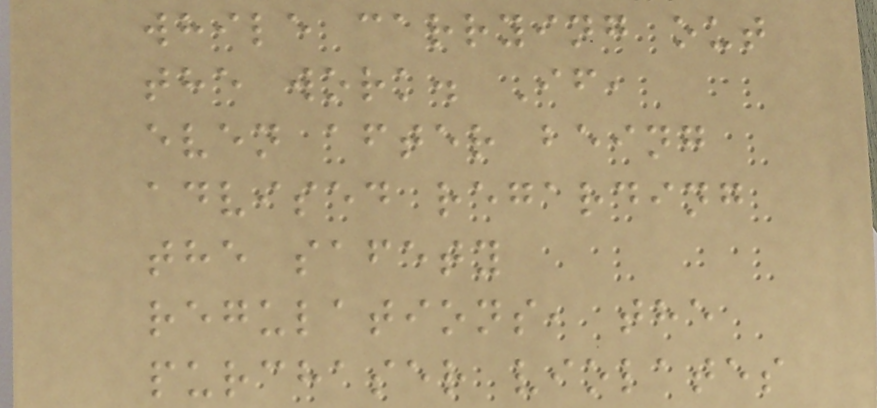while carrying out
the work. If,
even after being
advised regarding
the safety
regulations, the
purchaser violates
